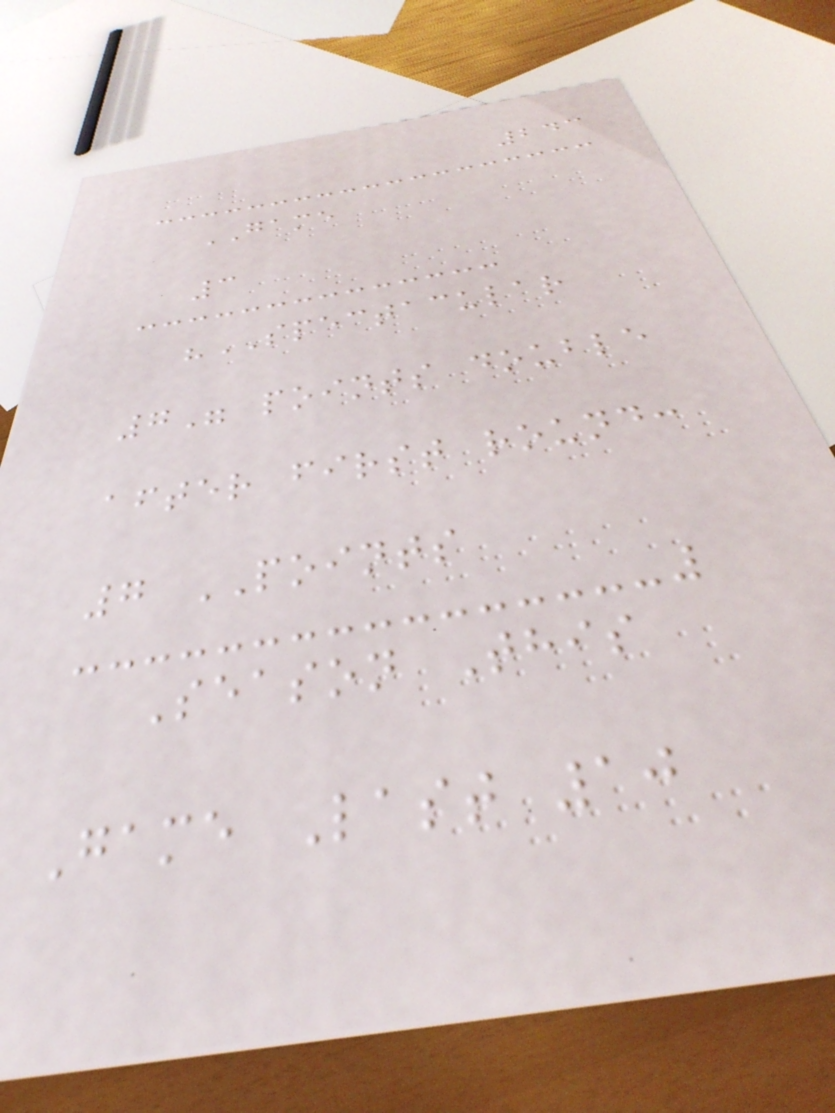243
GAME
3
"SPECTACULAR
7" points double
after first round:
7 POINTS
Season This
Game Last 10
